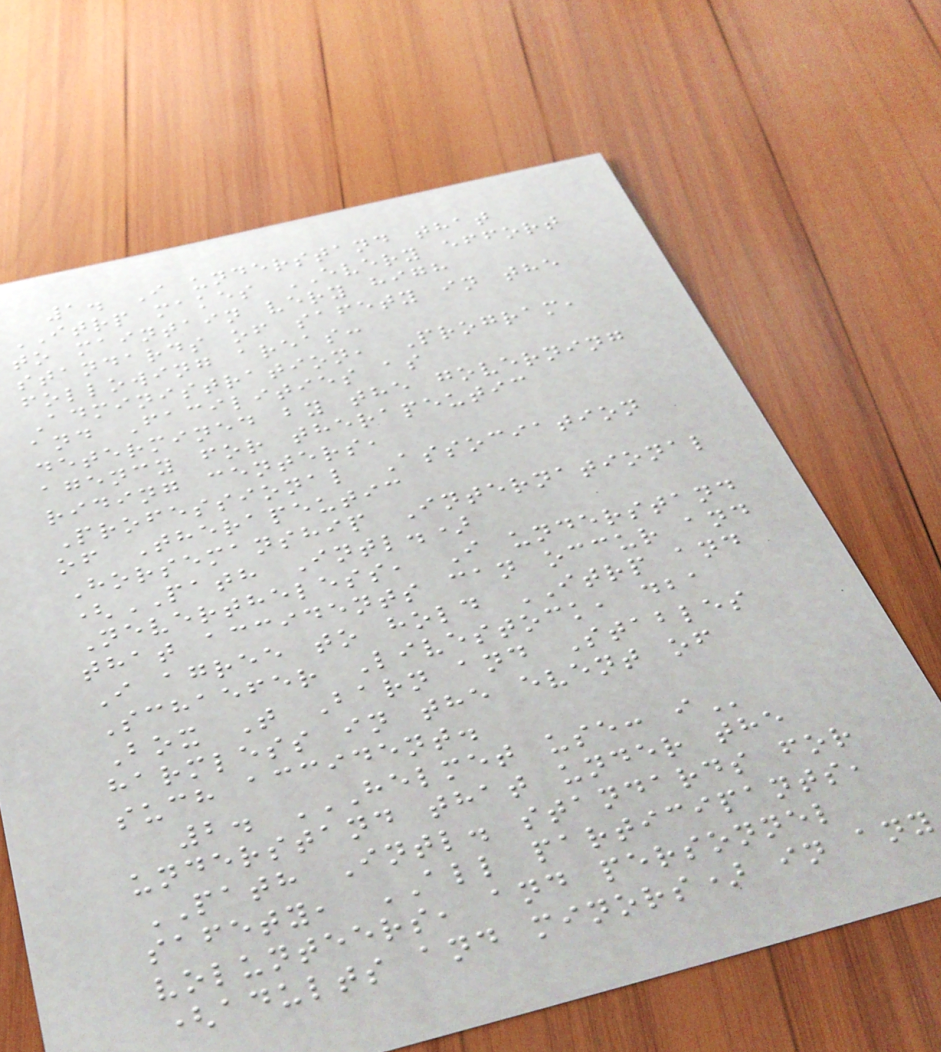1. I understand that
ITRP makes EVERY effort
to maintain very high
standards of safety in the
following areas:
Administration, Program,
and Facilities as
determined by the governing
agency for therapeutic
riding centers,
Professional Association
of Therapeutic
Horsemanship International
(PATH Intl.)
Nevertheless, I understand
that accidents can occur and
I agree to hold ITRP and
Schaefer Livestock, dba
Box T Barn and Stables
harmless in the event of
such accident.
2. HELMET USE: I
understand that under the
PATH Intl. standards for
safety, ALL participants,
volunteers, and personnel
(adults and minors) in any
